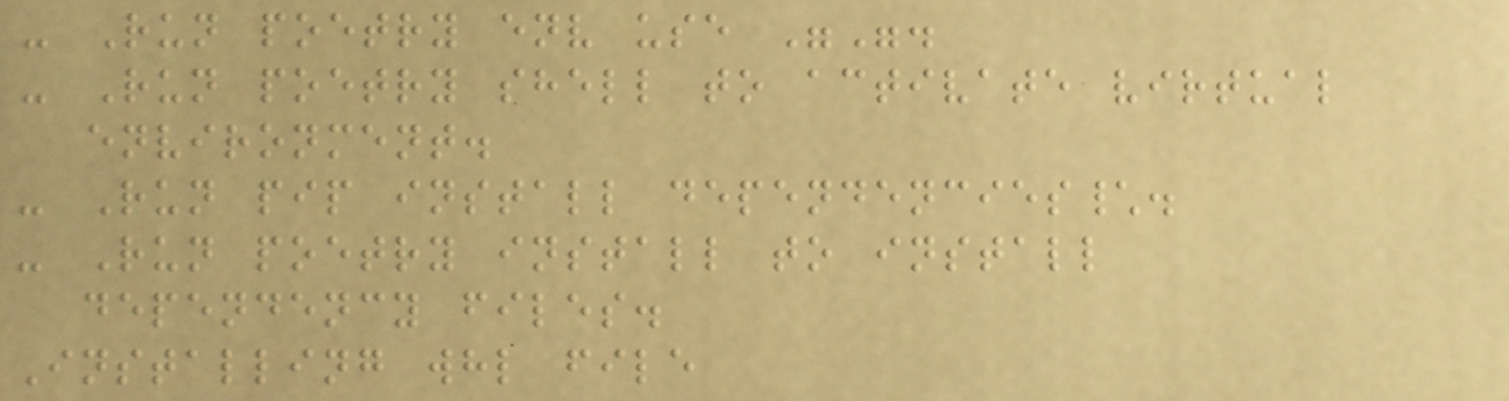- Run poetry env use "".
- Run poetry shell to activate virtual
environment.
- Run pip install dependencies\.
- Run poetry install to install
dependency files.
Installing whl file
